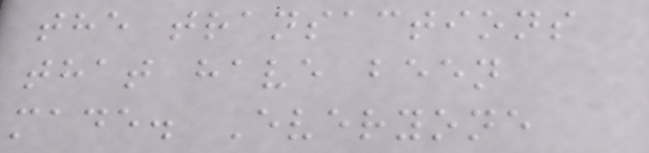the transactions
that have been
made. Everyone
